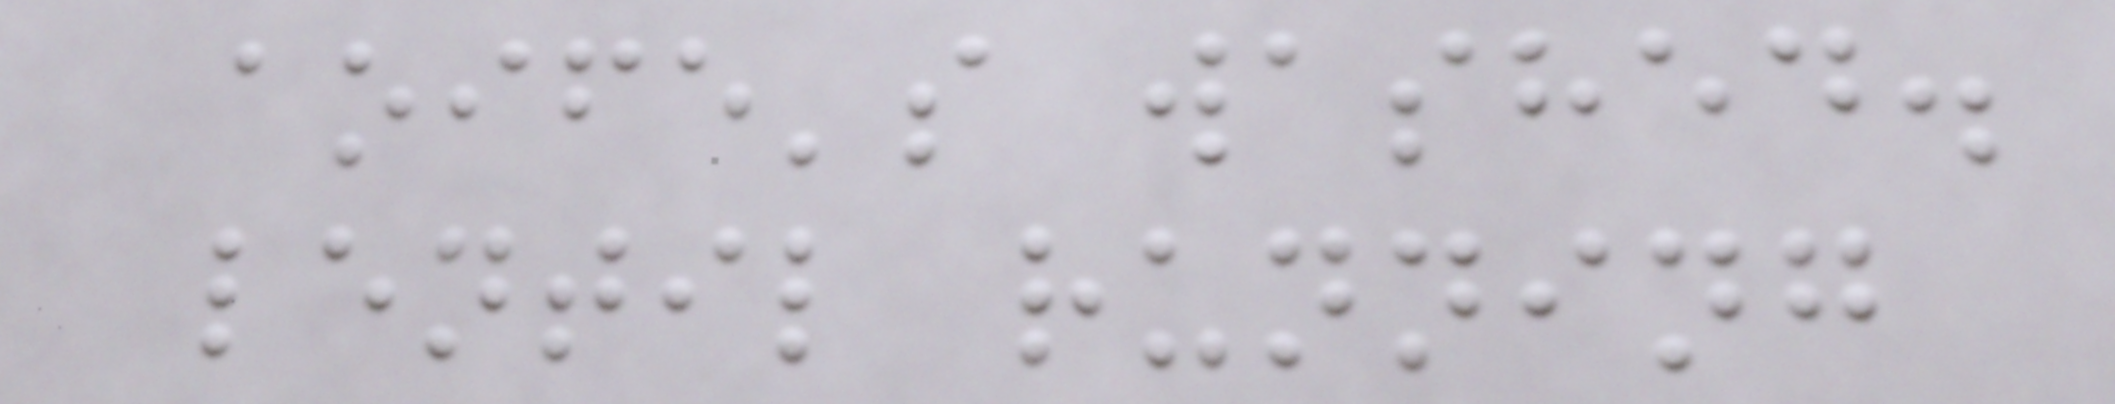aoife's washed.
lentil running
